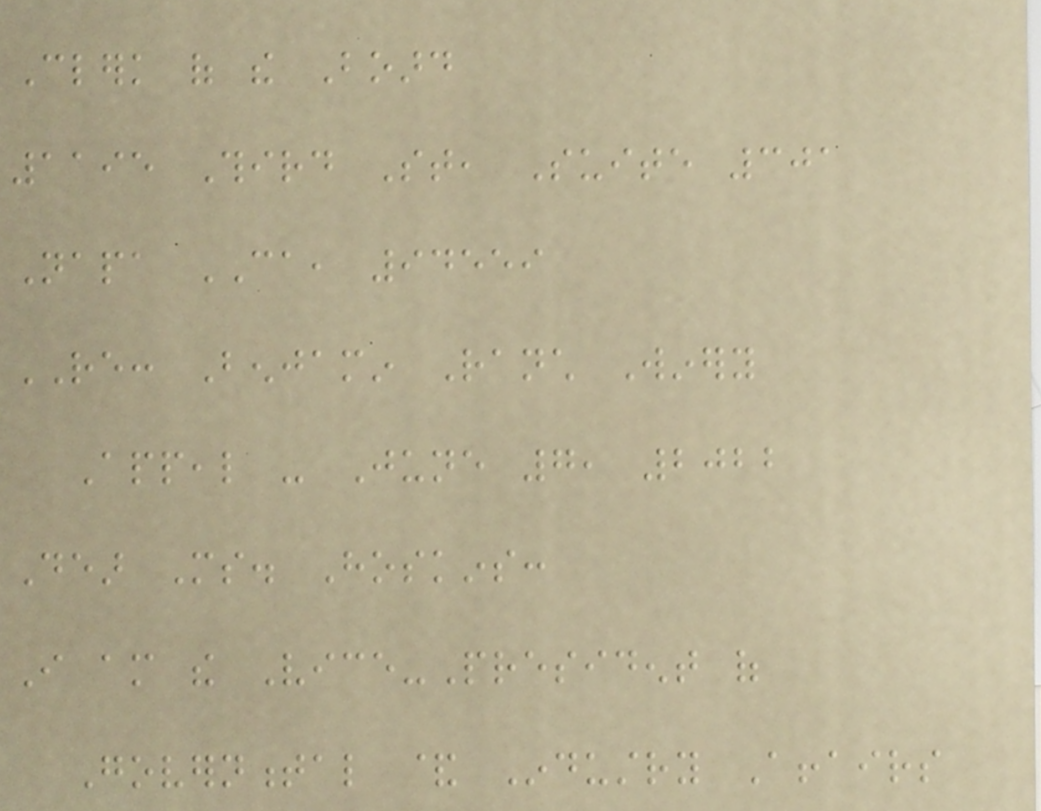Clerk of the Board
1195 Third St, Suite 301
Napa CA, 94559
RE: Benjamin Ranch Winery
Appeal - June 7, 2022
Dear Ms. Hoskins:
I am the Vice-President of
Governmental & Industry Affairs
